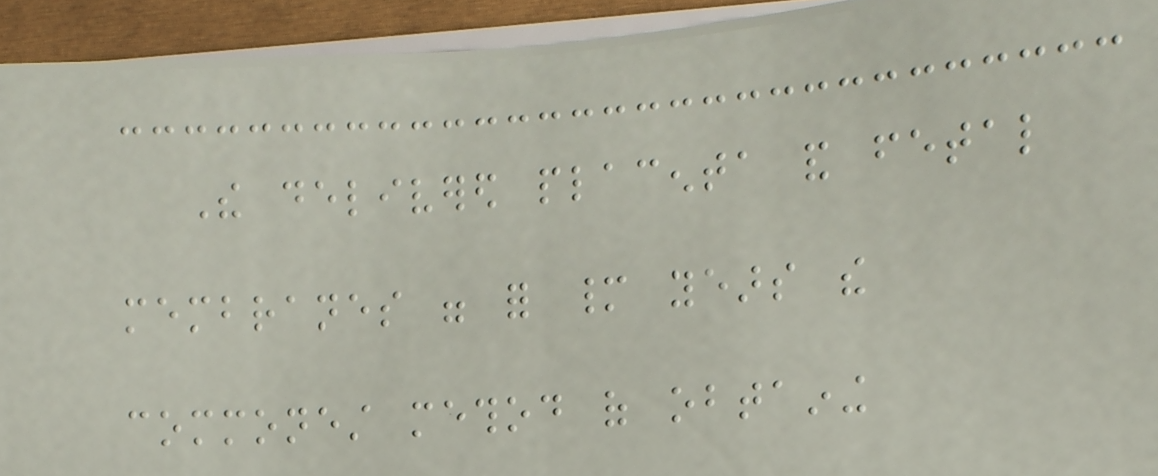The delivered placenta and fetal
membranes were for many years the
commonest method of obtaining
